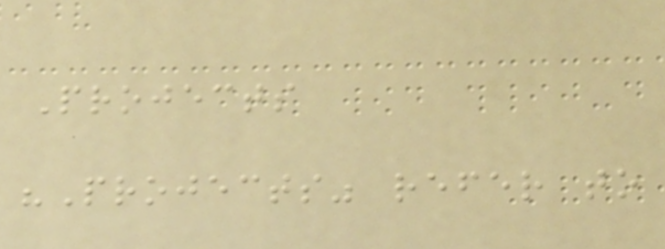Projects
"Projects" refer to
